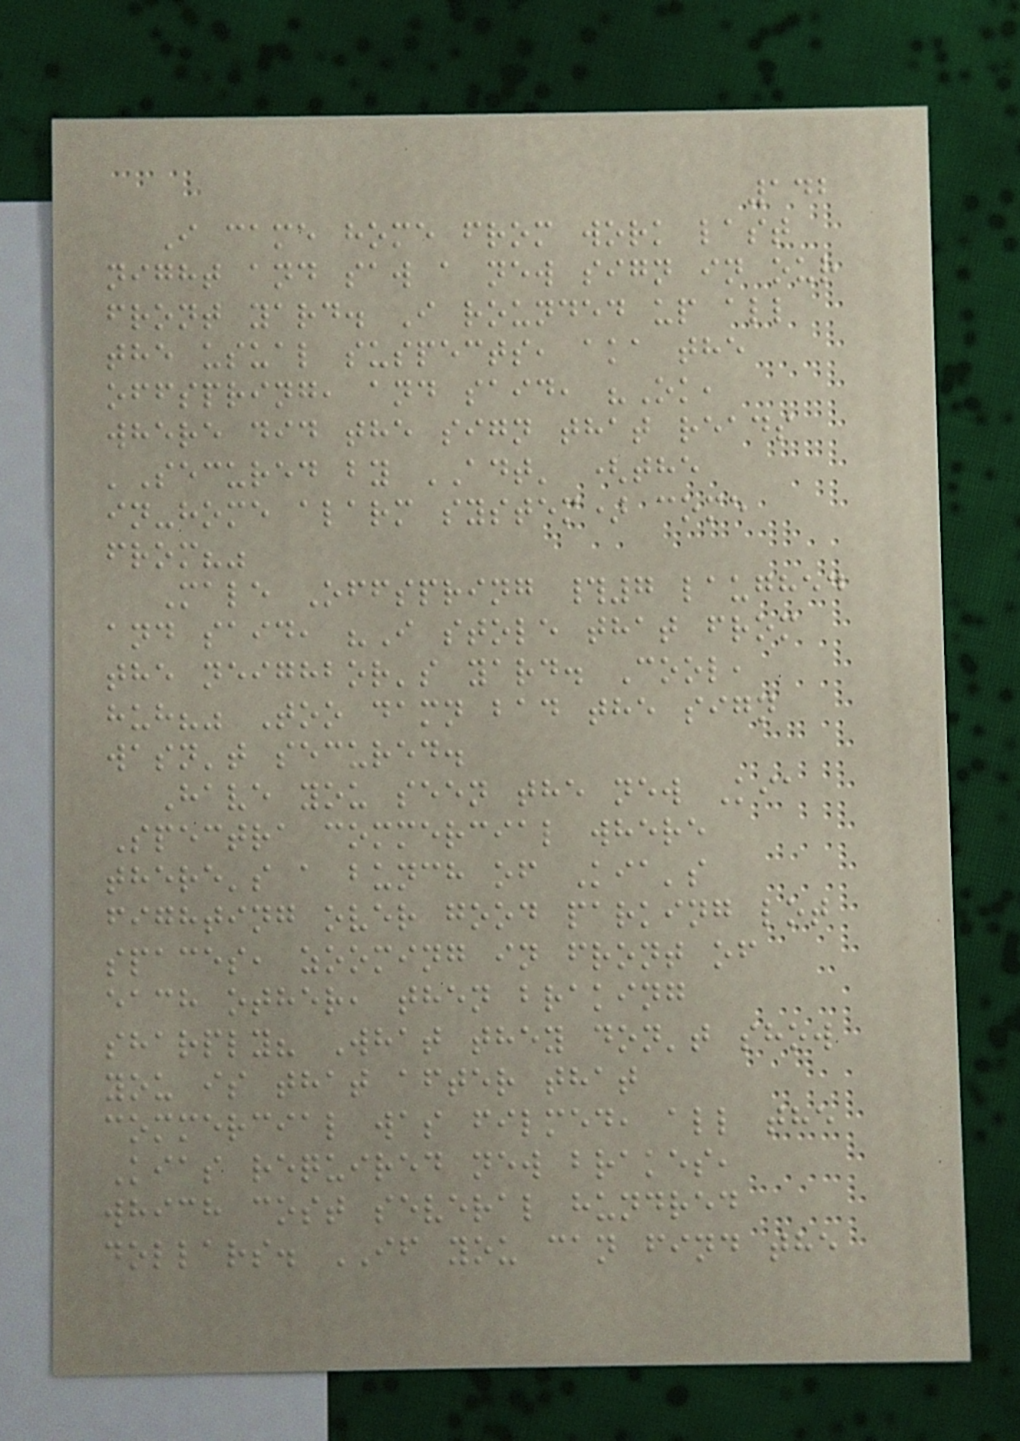142
I came home from work last
night and saw a new sign in our
front yard. I rounded up all
the usual suspects, aka the
offspring, and said, "Ok,
where did the sign that reads
'Secured by ADT' (the
in-home alarm system) come
from?"
Male Offspring #7 laughed
and said, "I stole that from
the neighbor's yard. Cool,
huh?" Too damn bad the sign
wasn't secured.
Have you seen the new Kia
Spectra commercial where
there's a bunch of Kia's
fighting over good parking lot
spaces, zooming in front of
each other, then braking
sharply? What they don't show
you is that after that
commercial was filmed, all the
Kias required new brakes,
which cost several hundred
dollars. IF you can find the
